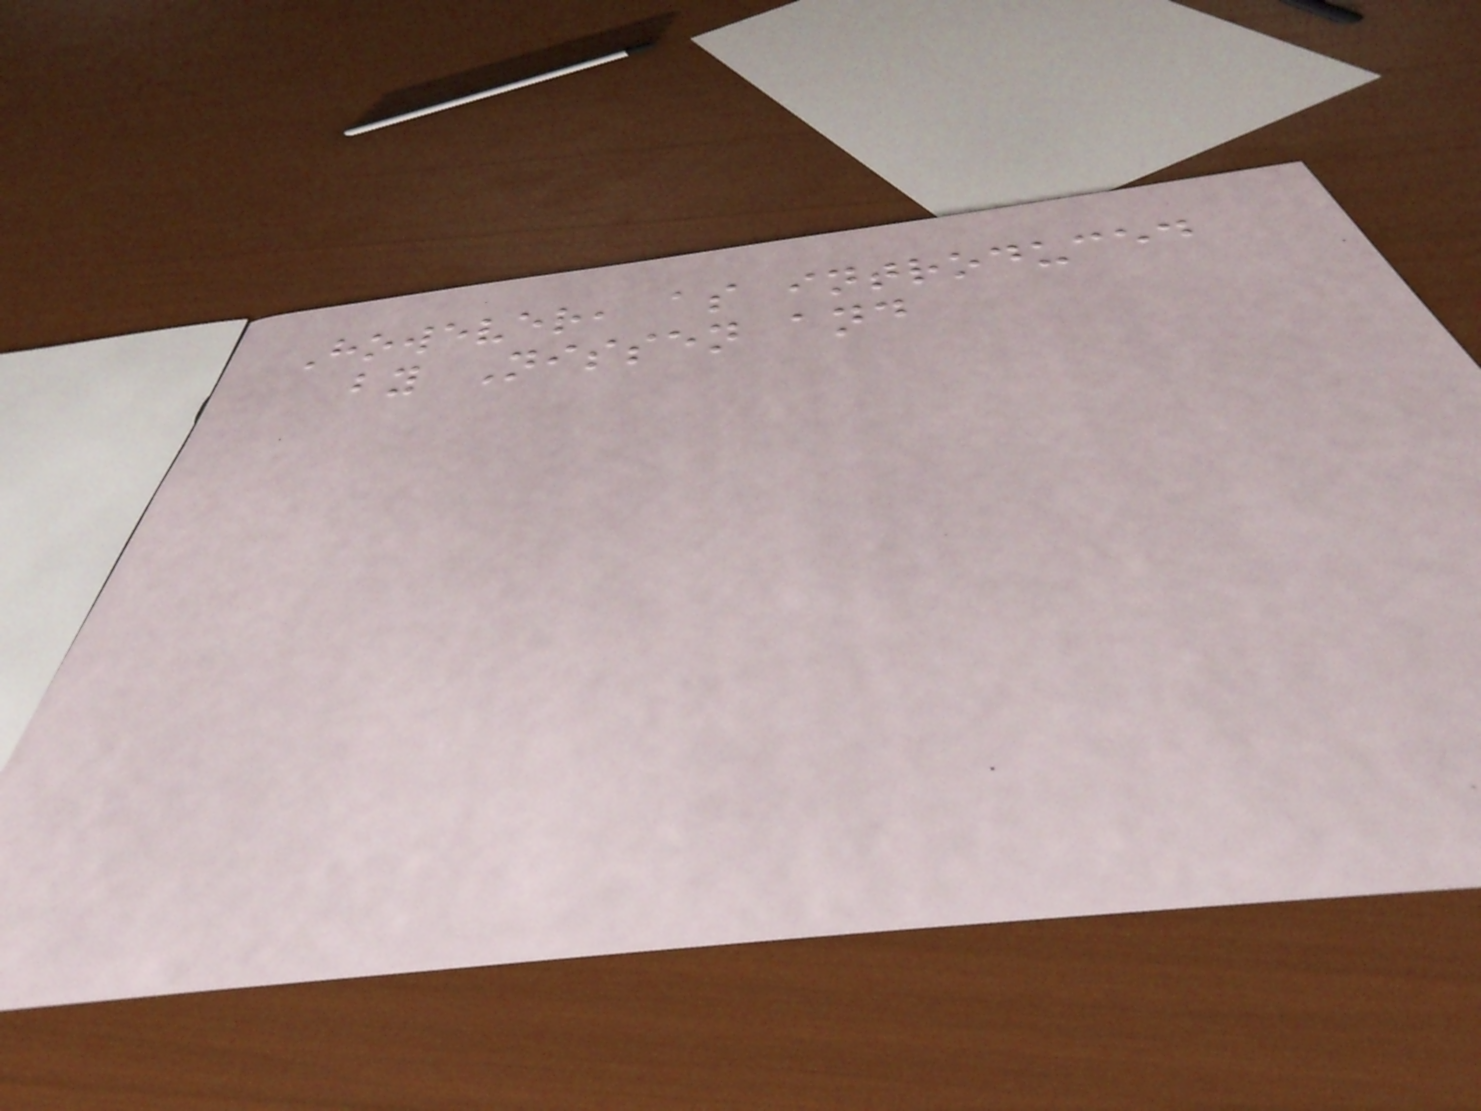However, as introduced
by Nissen and
